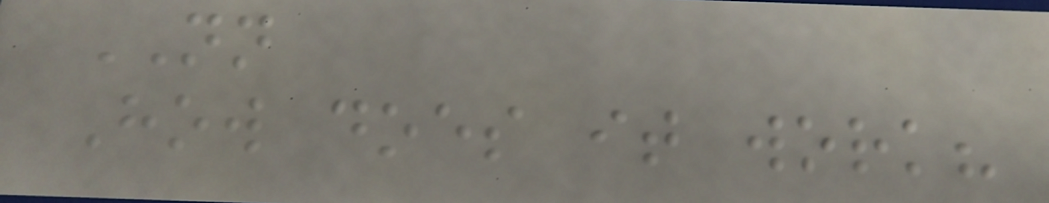NN
How does it work?
